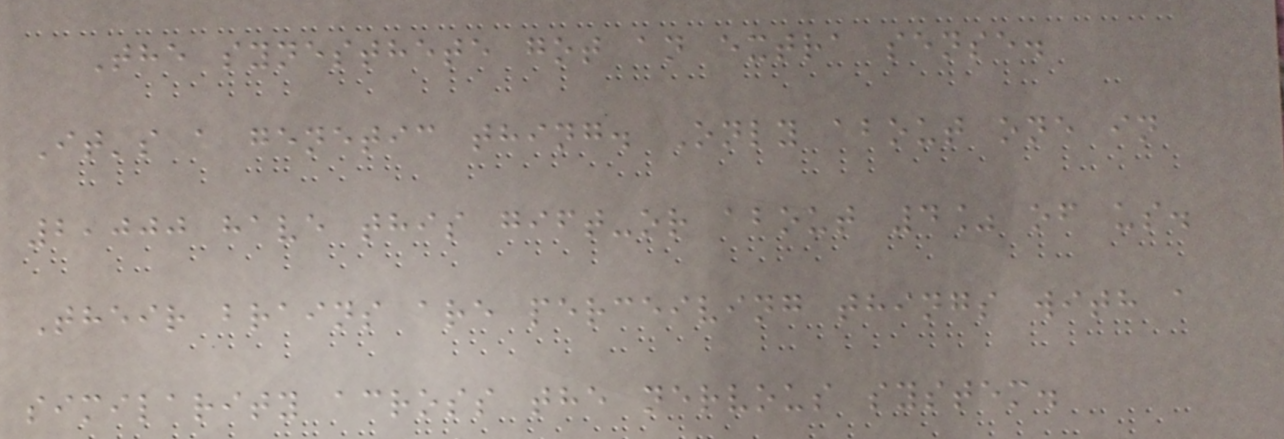The synesthete got an extra sense.
It's a genetic thing. Only about one in
2,000 have this gift-or about 4% of us.
Their brains are perceiving things with a
similarity across the nervous system.
